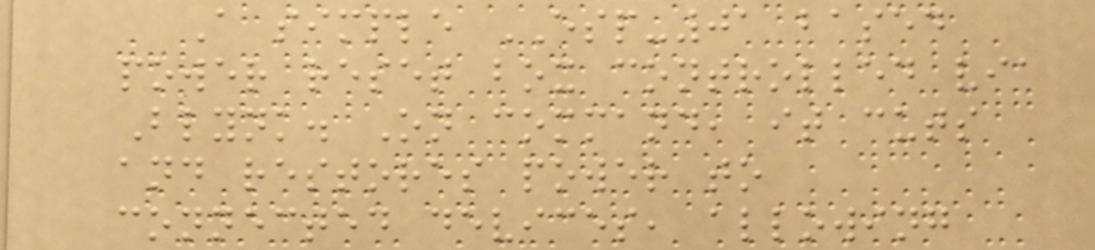A simple ESP-01 based
power reset box controlled via
Blynk. On command, it cuts
and restores power to
connected devices, allowing
